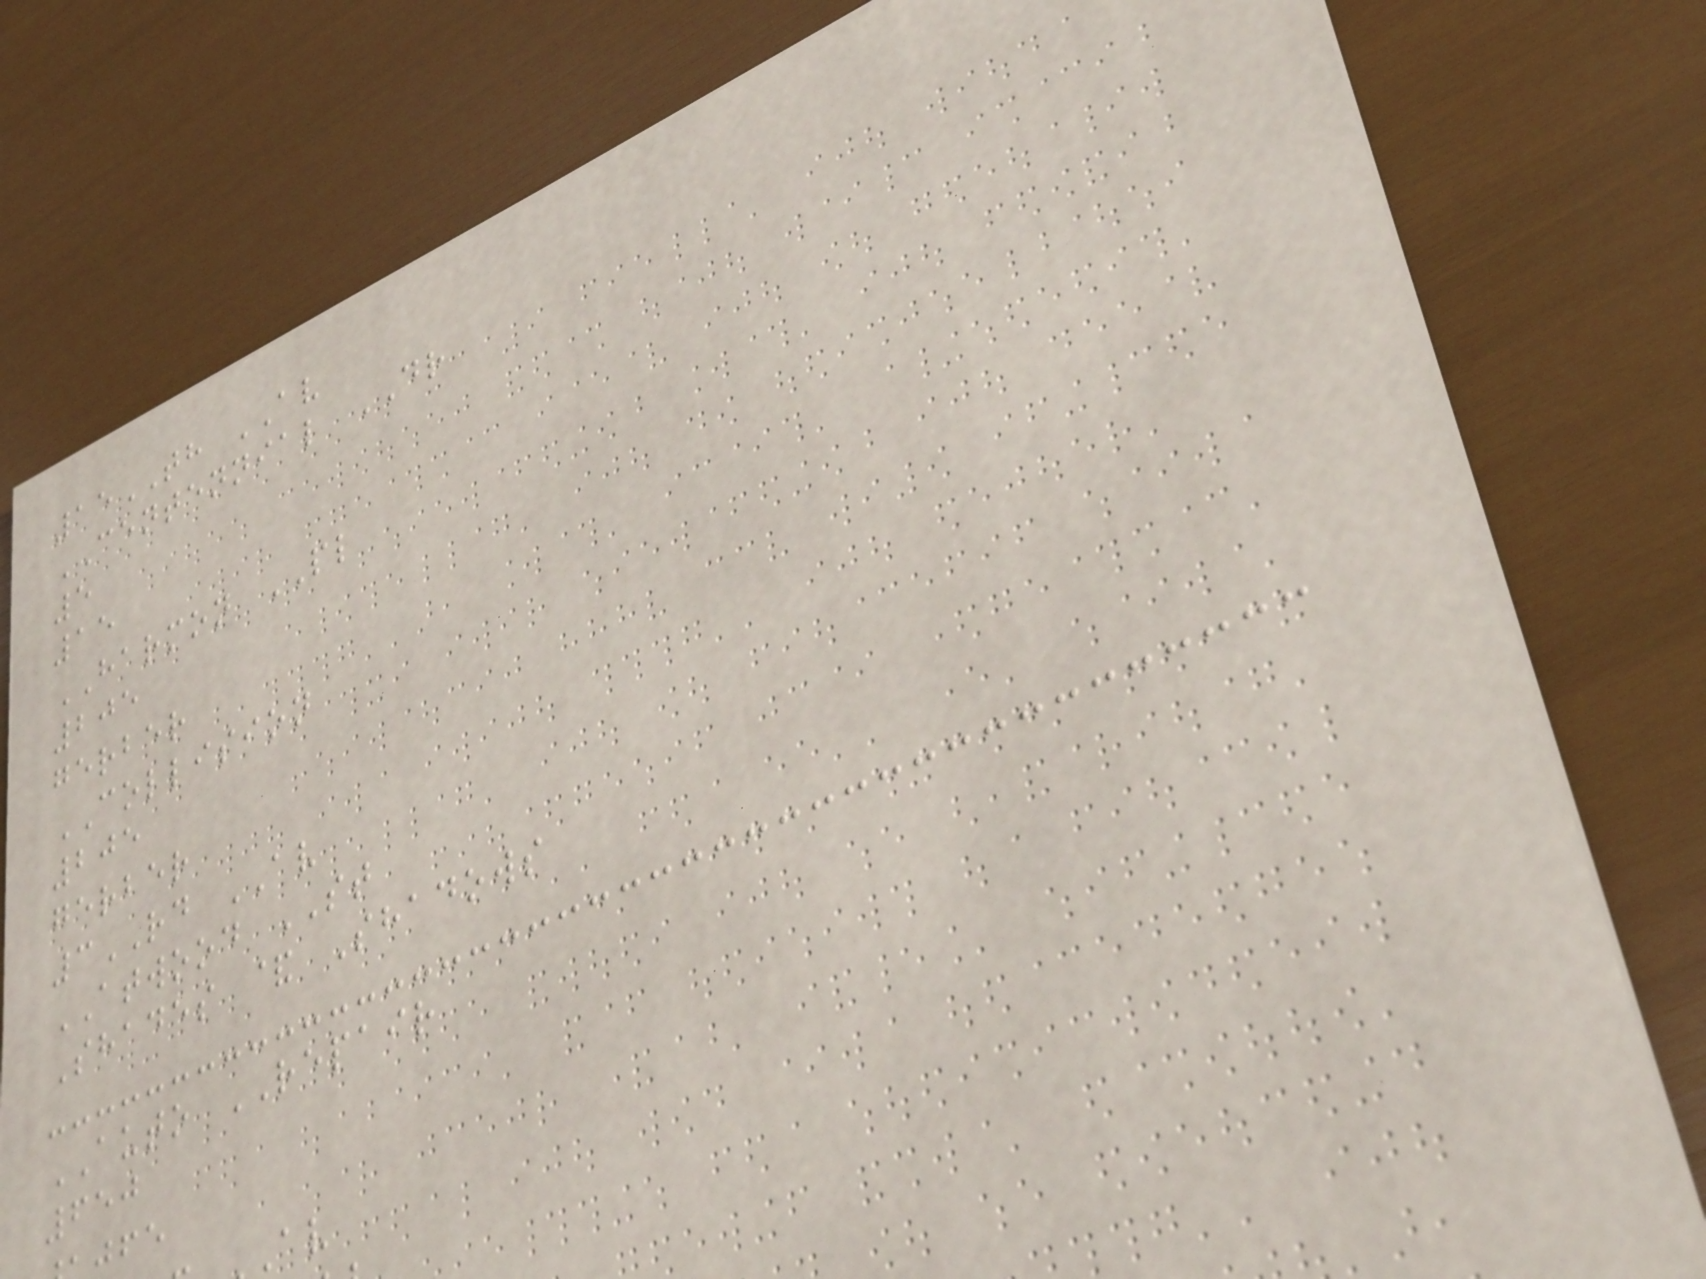15TH AV
CENTENNIAL DR
5
15
HARMON PL
205
gerber
COLLISION
205
gerber
3RD AV
ATWOOD ST
Shades & Shadows
AUTO REPAIR
650
